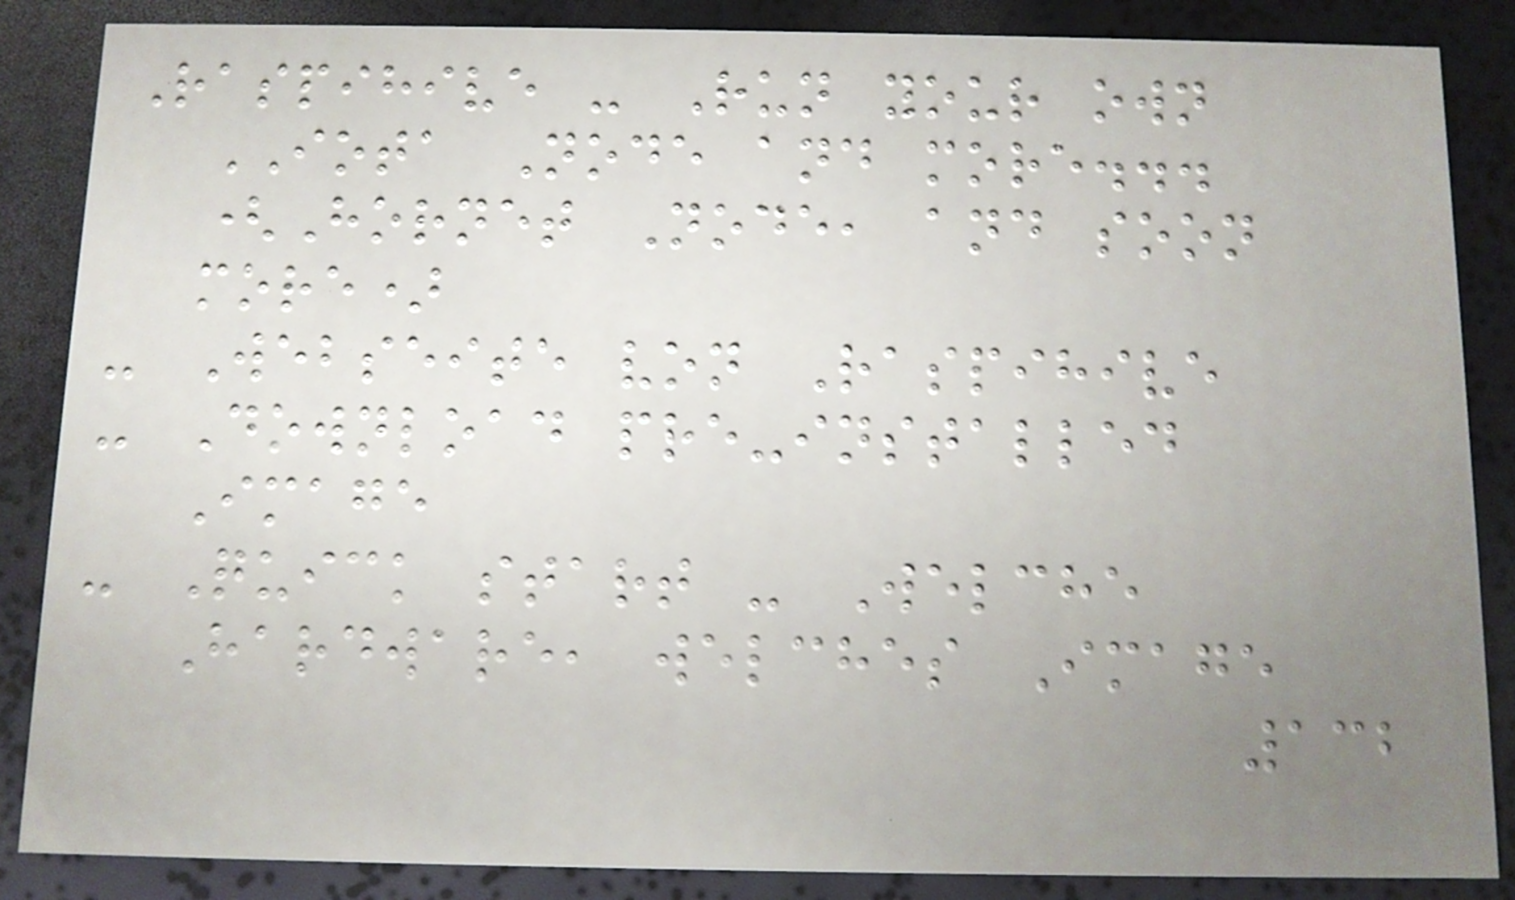Raspihive - Run your own
IOTA Node and more...
(Hornet Node, and soon
more)
- Webseite von Raspihive
- Download pre-installed
Image
- Quick start - Welche
Hardware, welches Image
132
